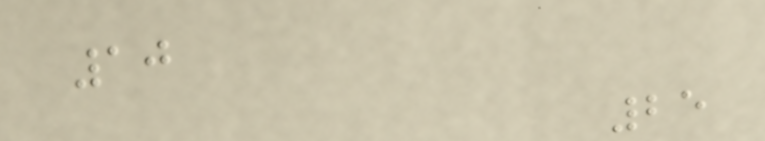10
25
